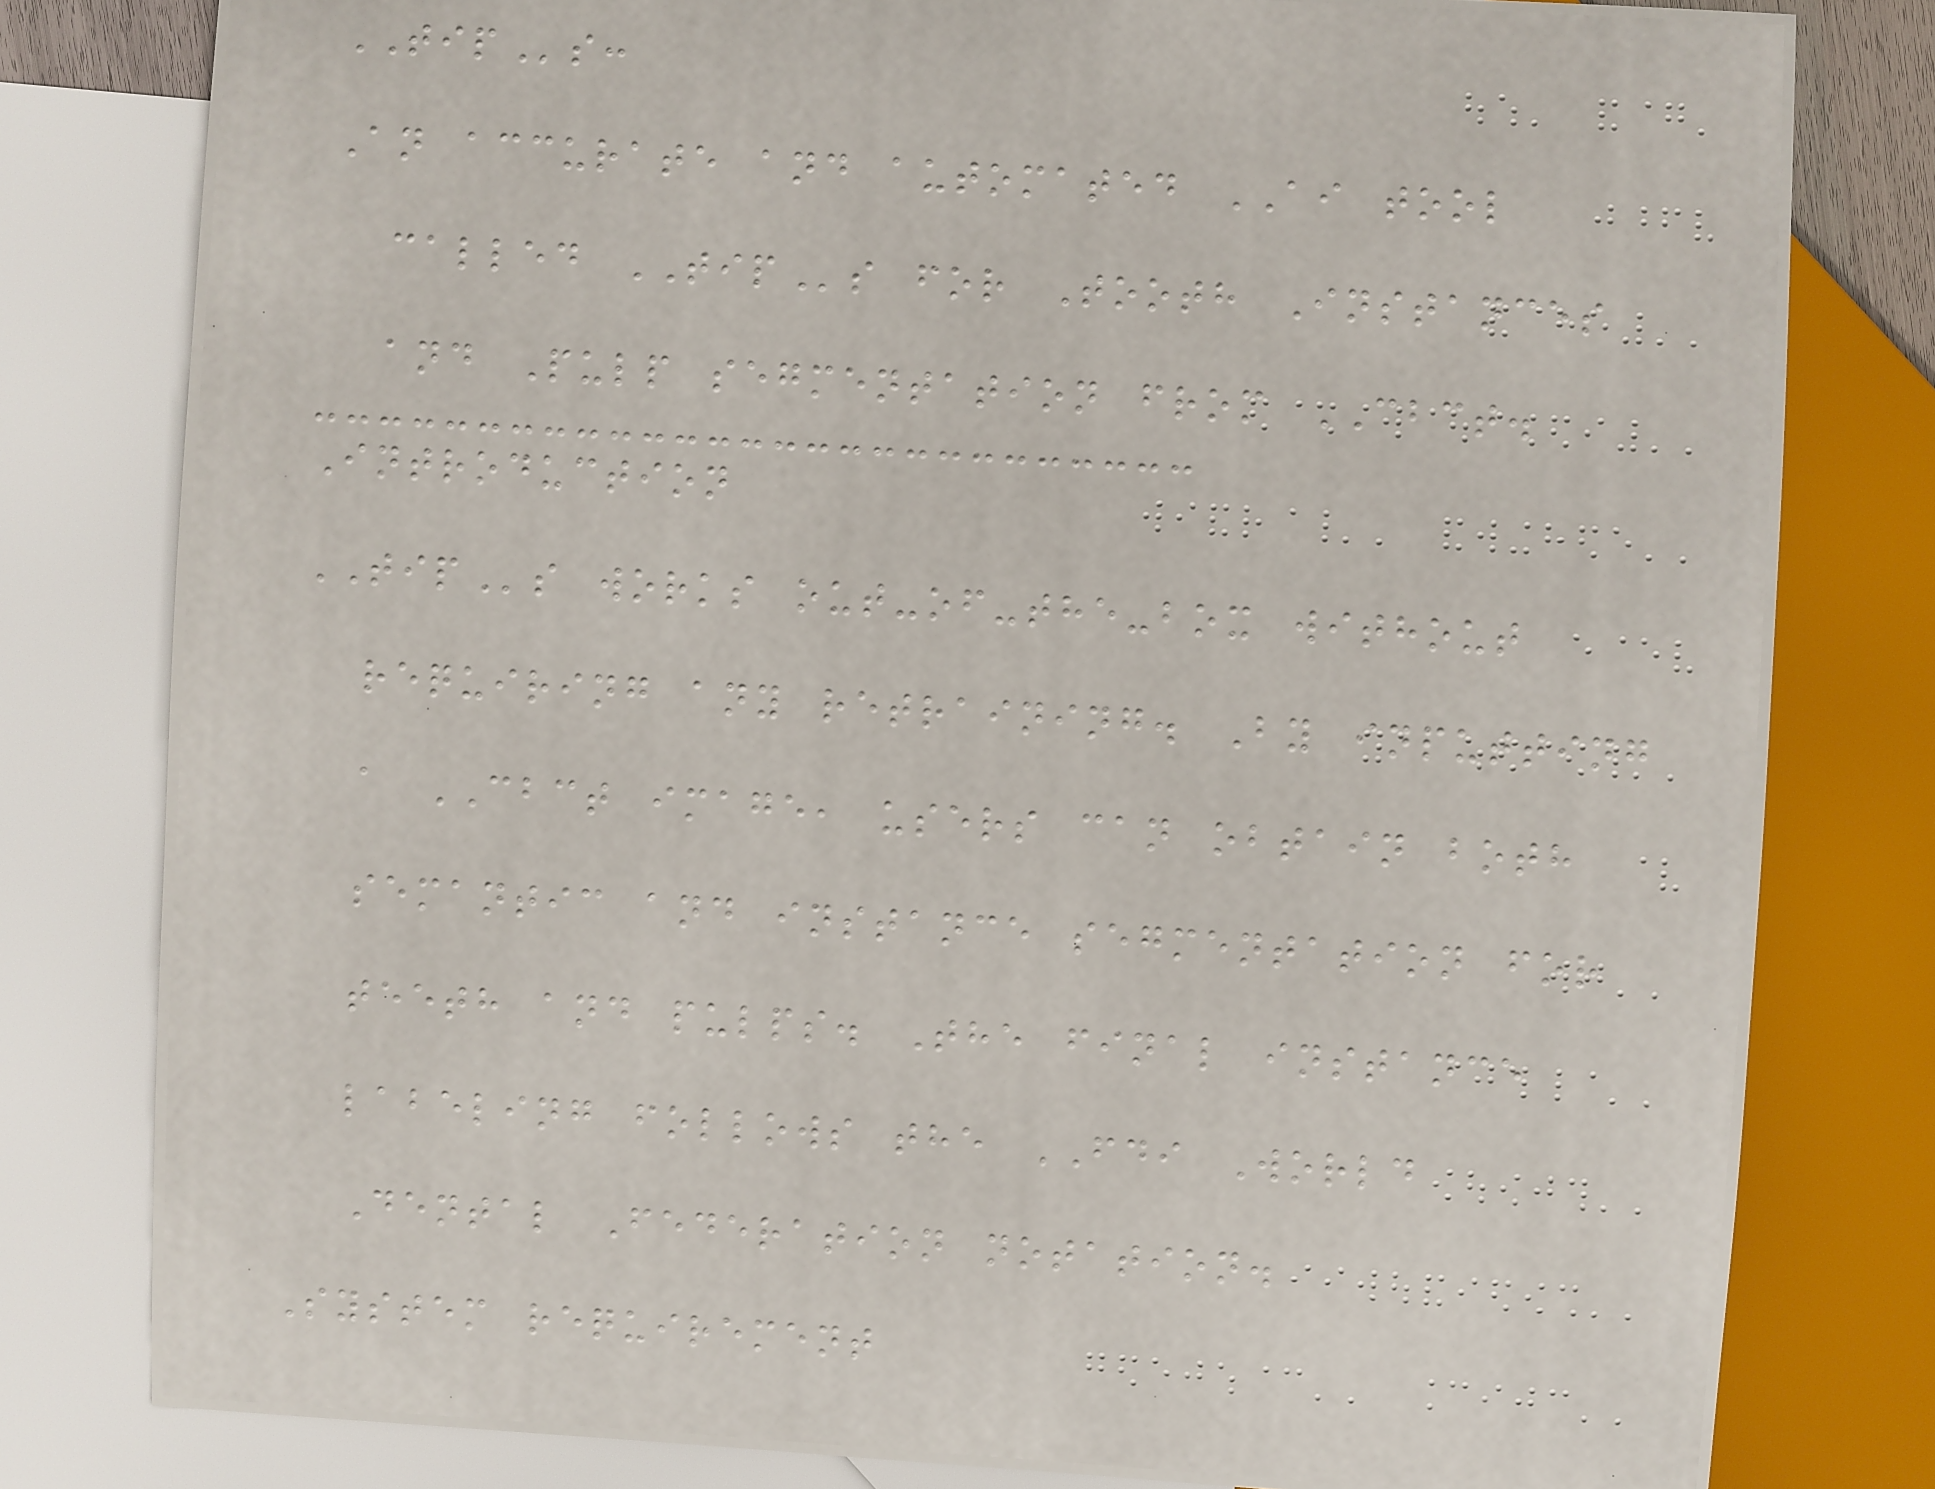TIPs:
An accurate and automated AI tool
called TIPs for Tooth Instances
and Pulp segmentation from CBCT.
Introduction
TIPs works out-of-the-box without
requiring any retraining. By inputting
a CBCT image, users can obtain both
semantic and instance segmentation for
teeth and pulps. The final instance
labeling follows the FDI World
Dental Federation notation.
System requirement
